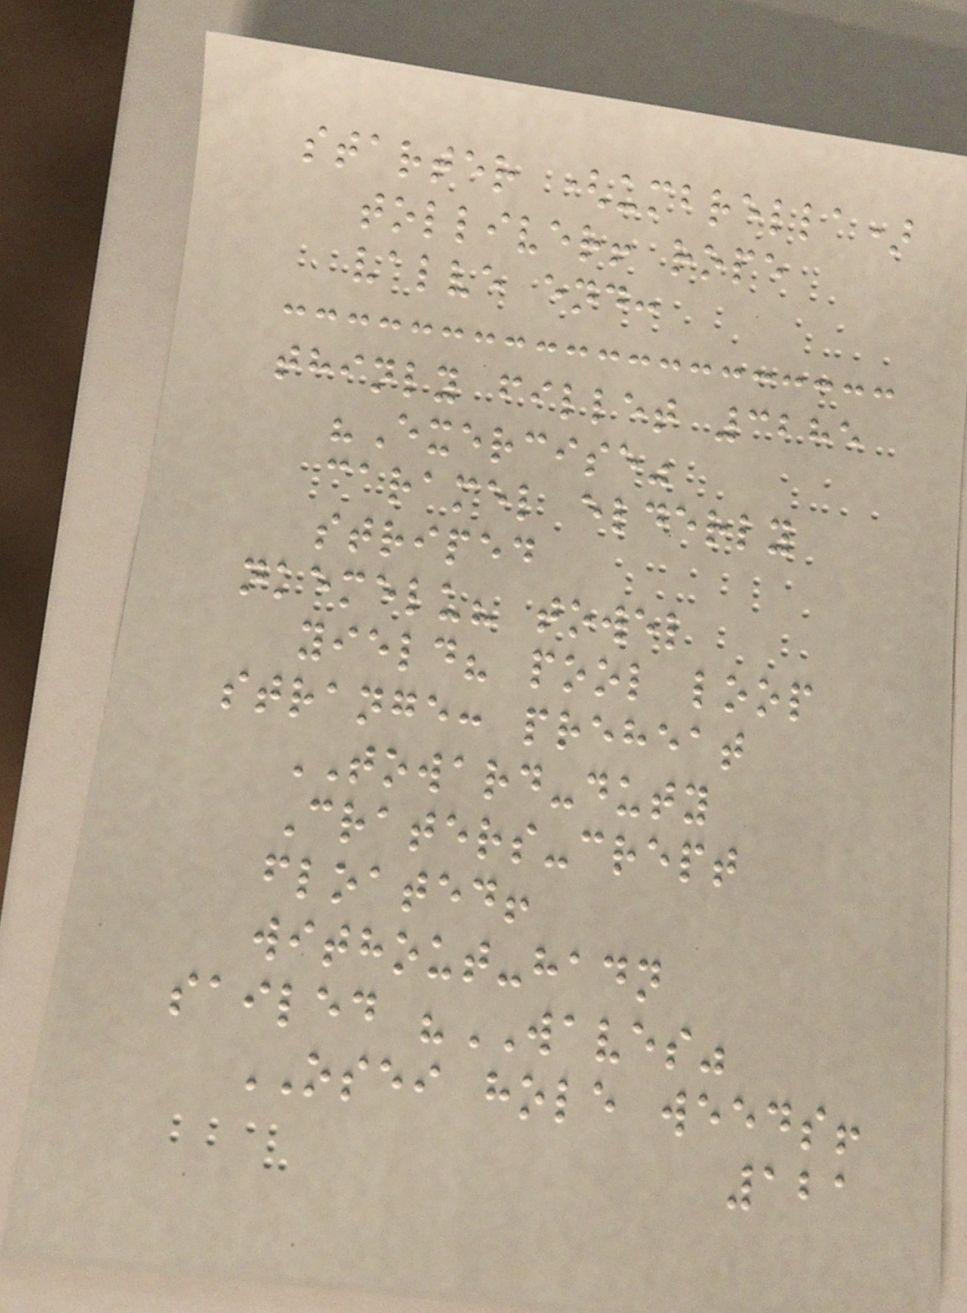starter (umbrella)
tolliver! rope
valve end:
thinly fillet 3285
"Exercise"
caramel elderly
striped
nkemelu? towel
yield? pool loop
strange: preheat
TOWARD-duty
Craters-crept
floated!
without-hadn
sailed "WAVES"
OSEI hole weeds!
121
